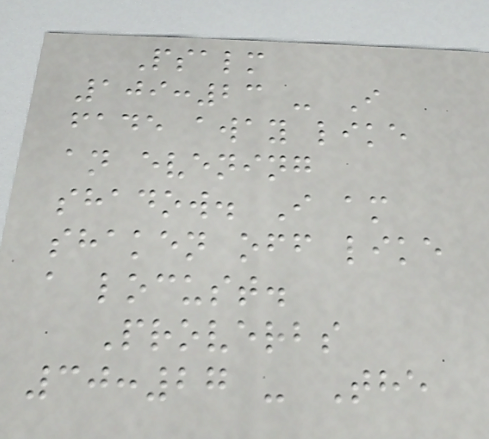Psalm
109:23 - I
fade away like
an evening
shadow. I am
shaken off like
a locust.
Proverbs
30:27 - The
